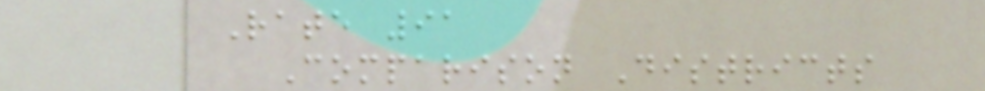Rate 91
Comparison Districts
